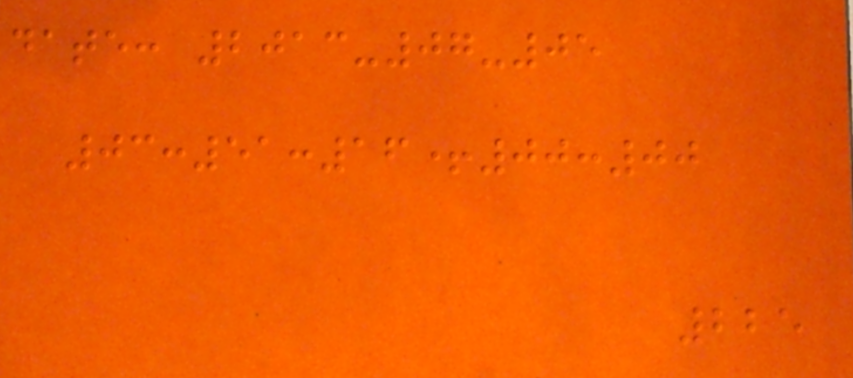date: 2013-07-05
03:51:16+00:00
225
